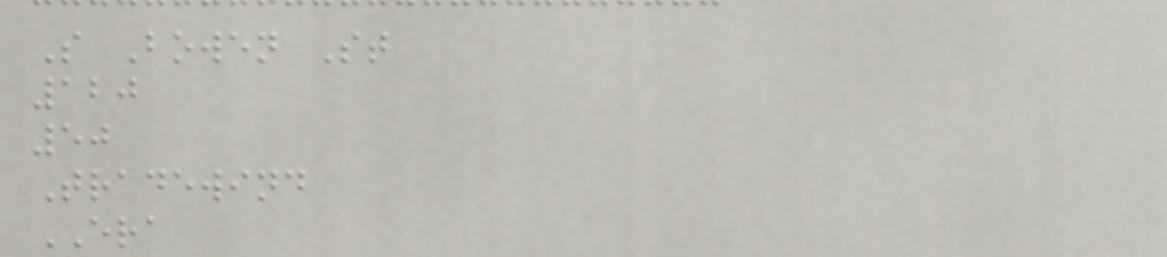S Bowen St
120
50
Tradewind
ERA
